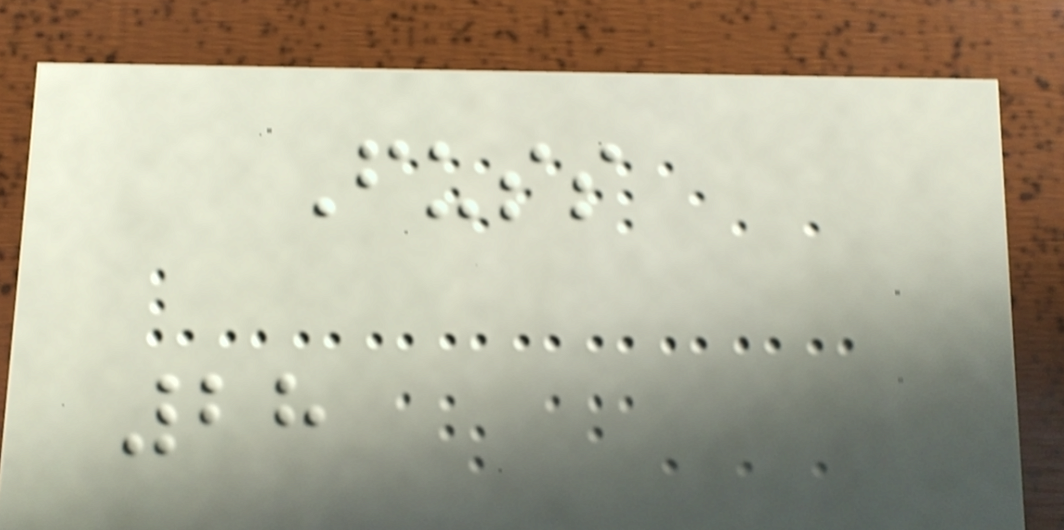Fuss
28
